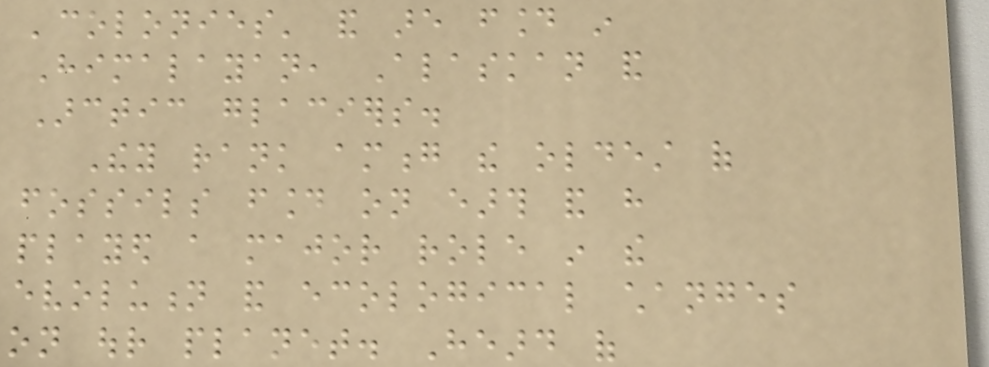'colonies' and are found in
Himalayan, Alaskan and
Arctic glaciers.
They rank among the oldest of
fossils found on earth and have
played a major role in the
evolution and ecological changes
on our planet. Heard of
